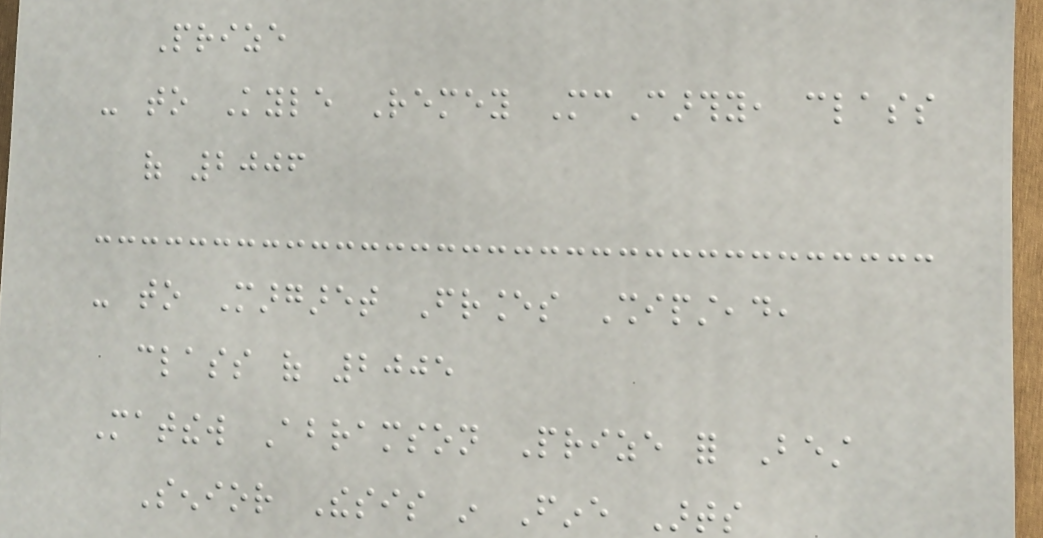Prize
- to Kyle Remey McCarthy, class
of 2006
- to Margaret Frances Shipstead,
class of 2005
Matthew Abramson Prize for Best
Senior Thesis in Fine Arts
